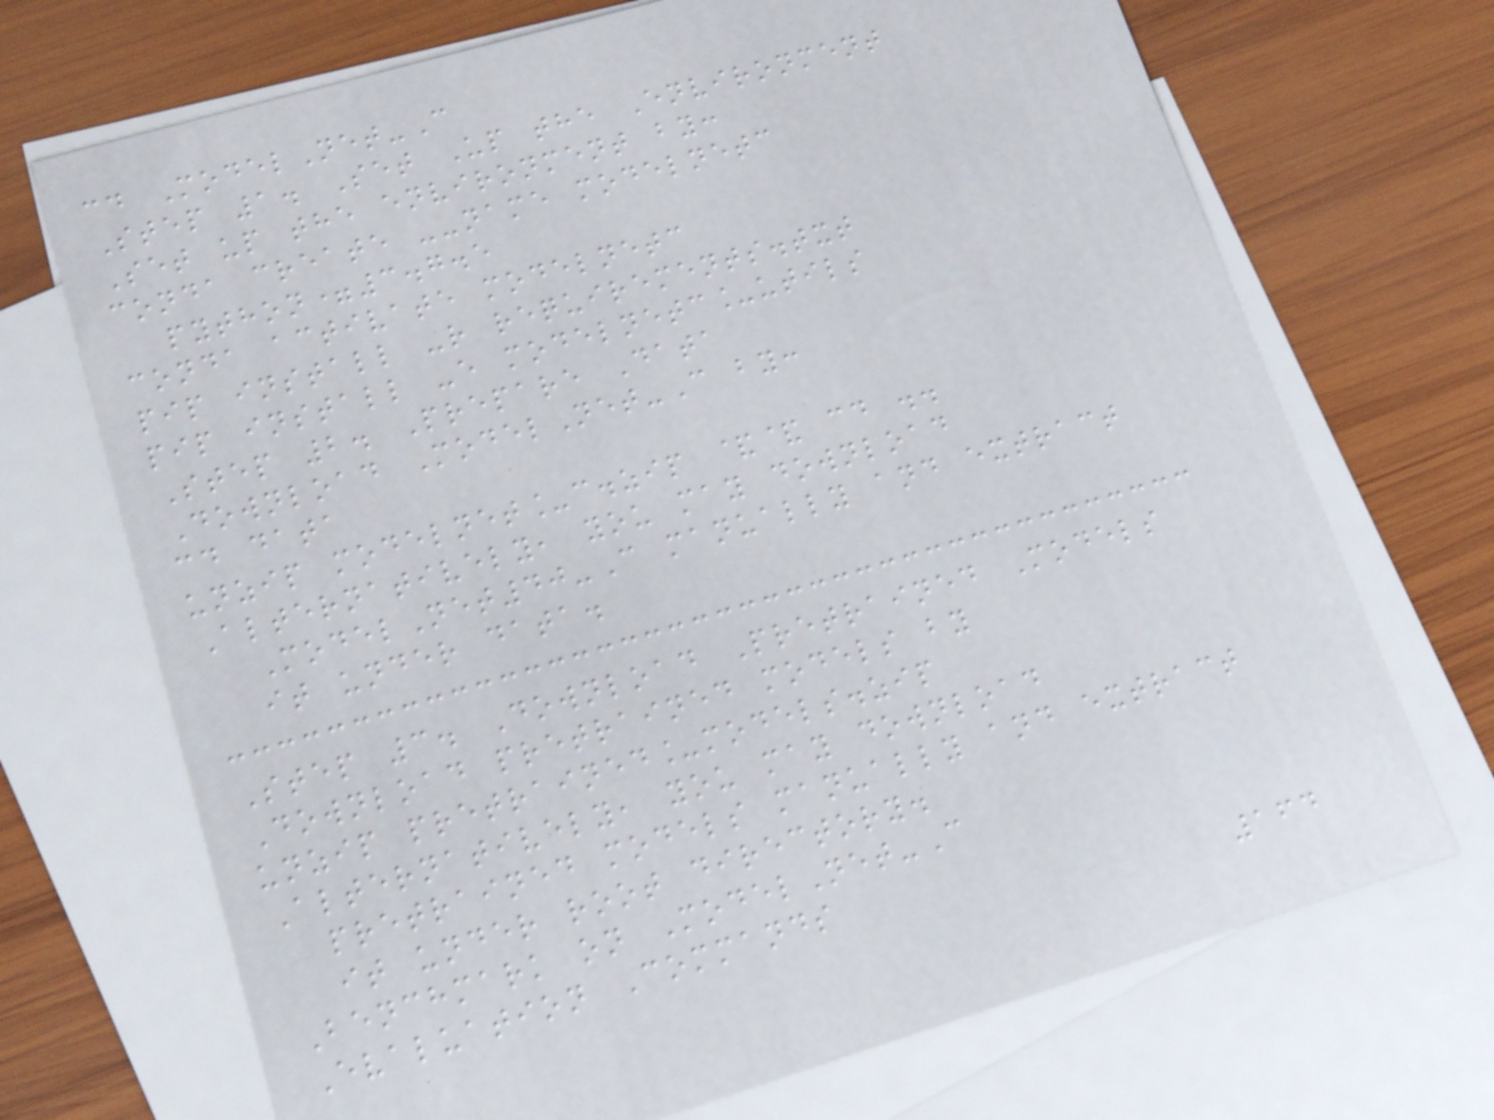cd ModelNet-C
Step 1. Set Up the Environment
Set up the environment by:
conda create --name modelnetc
python=3.7.5
conda activate modelnetc
pip install -r requirements.txt
pip install -e modelnetc_utils
Step 2. Prepare Data
Download ModelNet-C by:
cd data
unzip modelnet_c.zip && cd ..
Alternatively, you may download
ModelNet40-C manually and extract
it under data.
Step 3. Download Pretrained Models
Download pretrained models by
unzip pretrained_models.zip
Alternatively, you may download
pretrained models manually and extract
it under root directory.
Benchmark on ModelNet-C
Evaluation Commands
164
